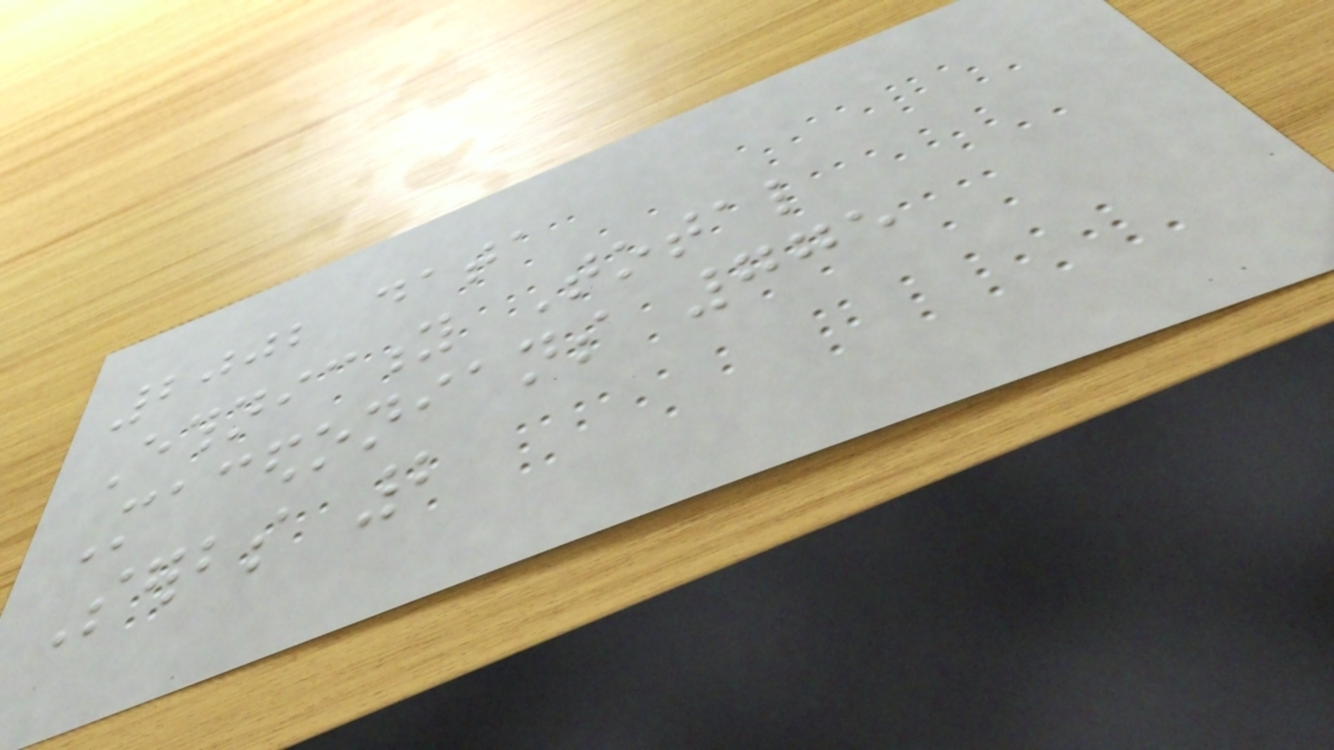2002 data
Ethnicity Total
Macedonians 775
Serbs 2
